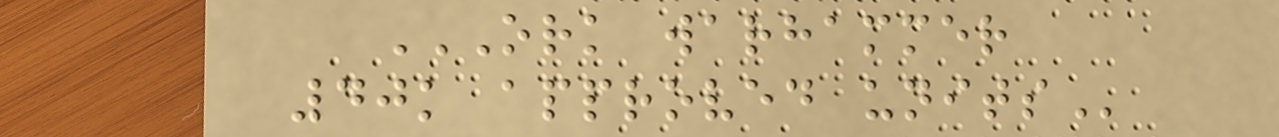ORK WARHAMMER
40K APPROVED UNITS
